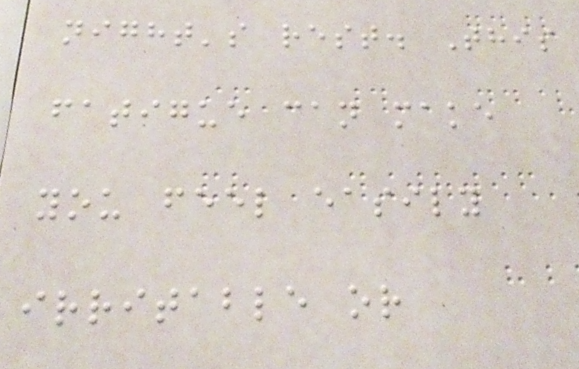night's rest. This
fatigue can make
you feel easily
irritable or
